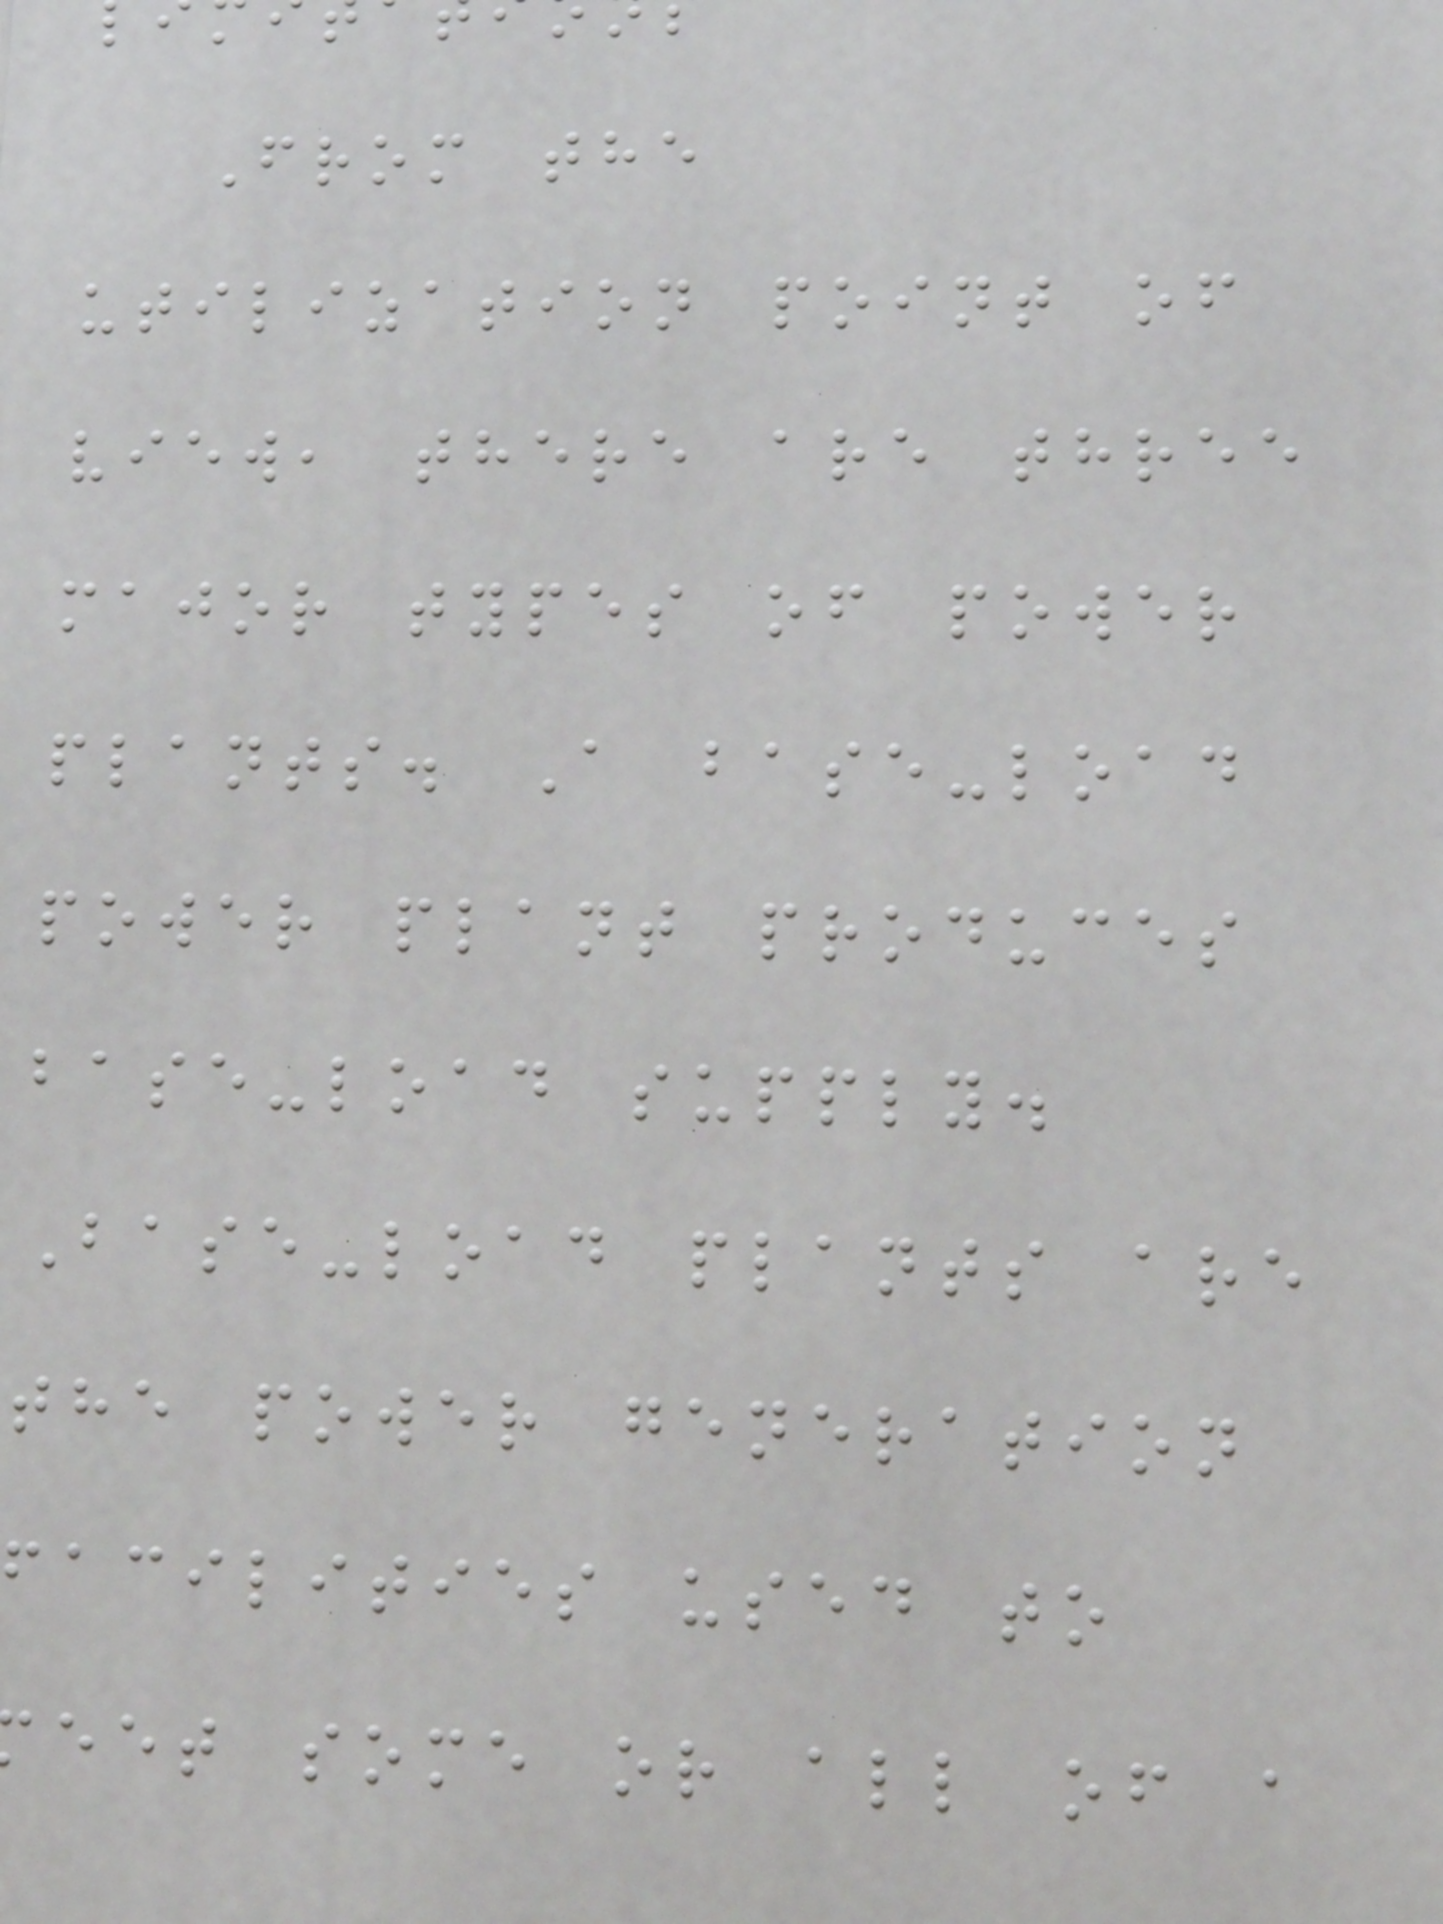From the
utilization point of
view, there are three
major types of power
plants. A base-load
power plant produces
base-load supply.
Base-load plants are
the power generation
facilities used to
eet some or all of a
